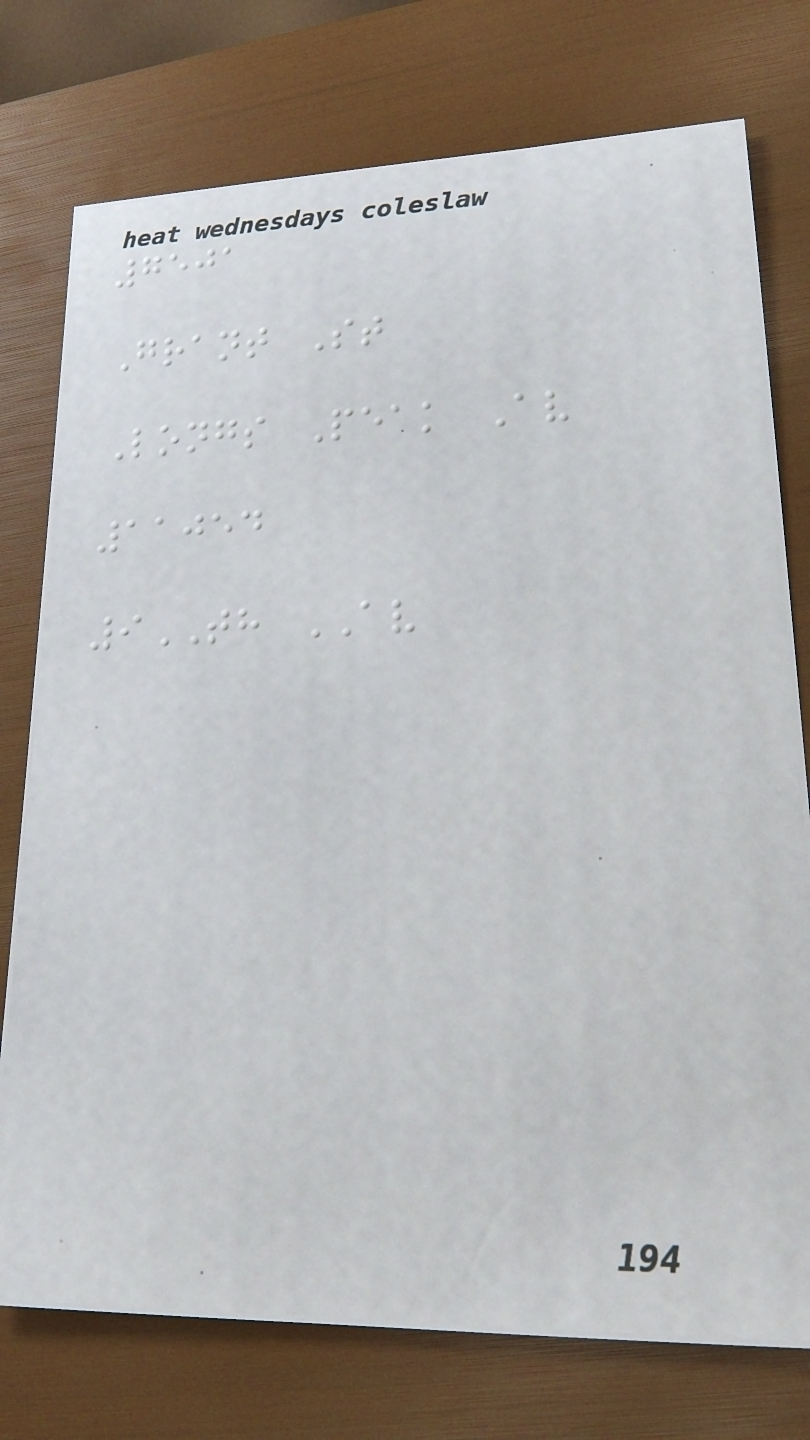7501
Grant St
Longs Peak Av
11054
9TH AV
